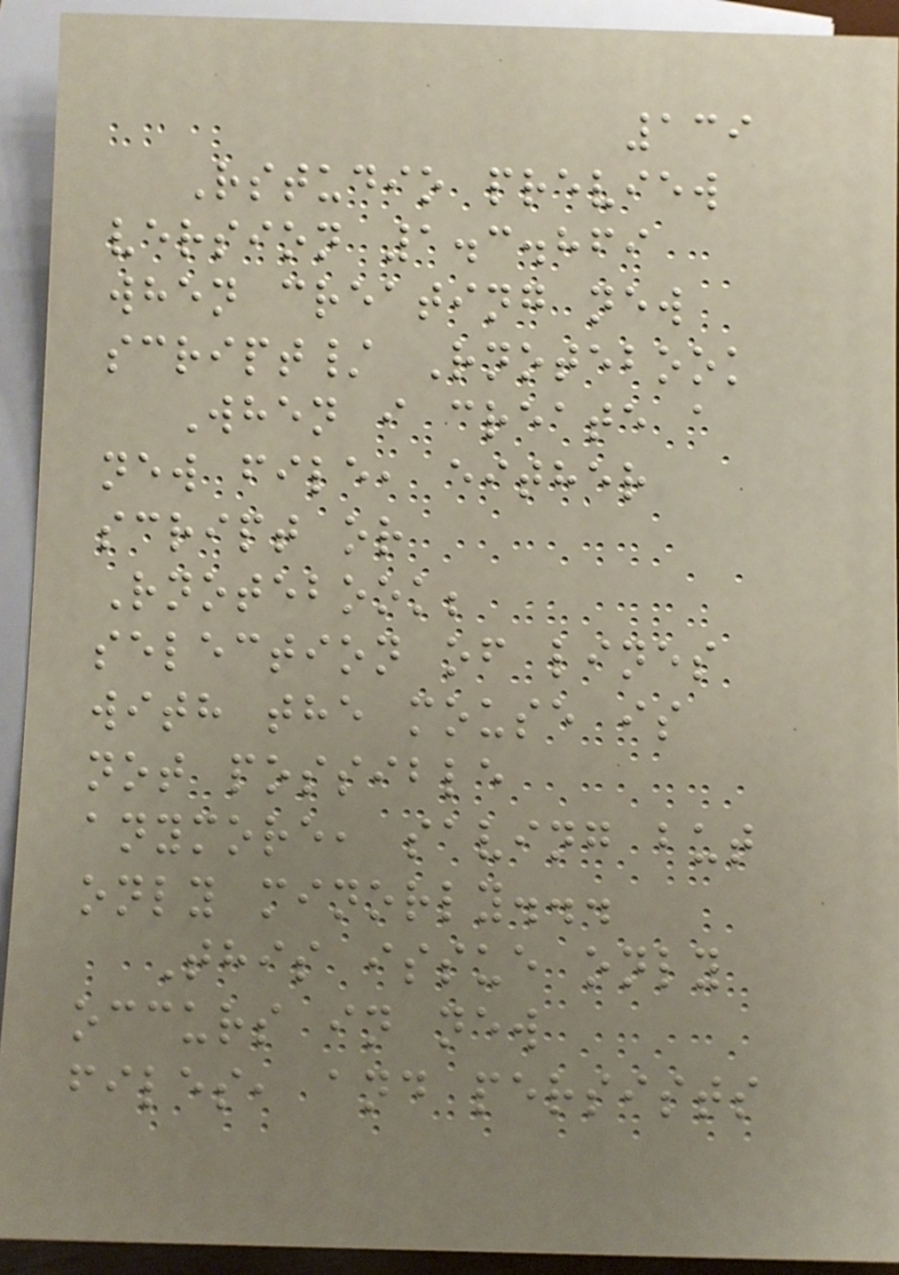139
Rstudio preview
version 1.3.869
when creating new
script/ Rnotebook
When i create a
new file, either
script or
Rnotebook;
selection of lines
with the mouse is
not possible
anymore, saving but
only minorly...
This issue only
occurs in new
files, and persists
